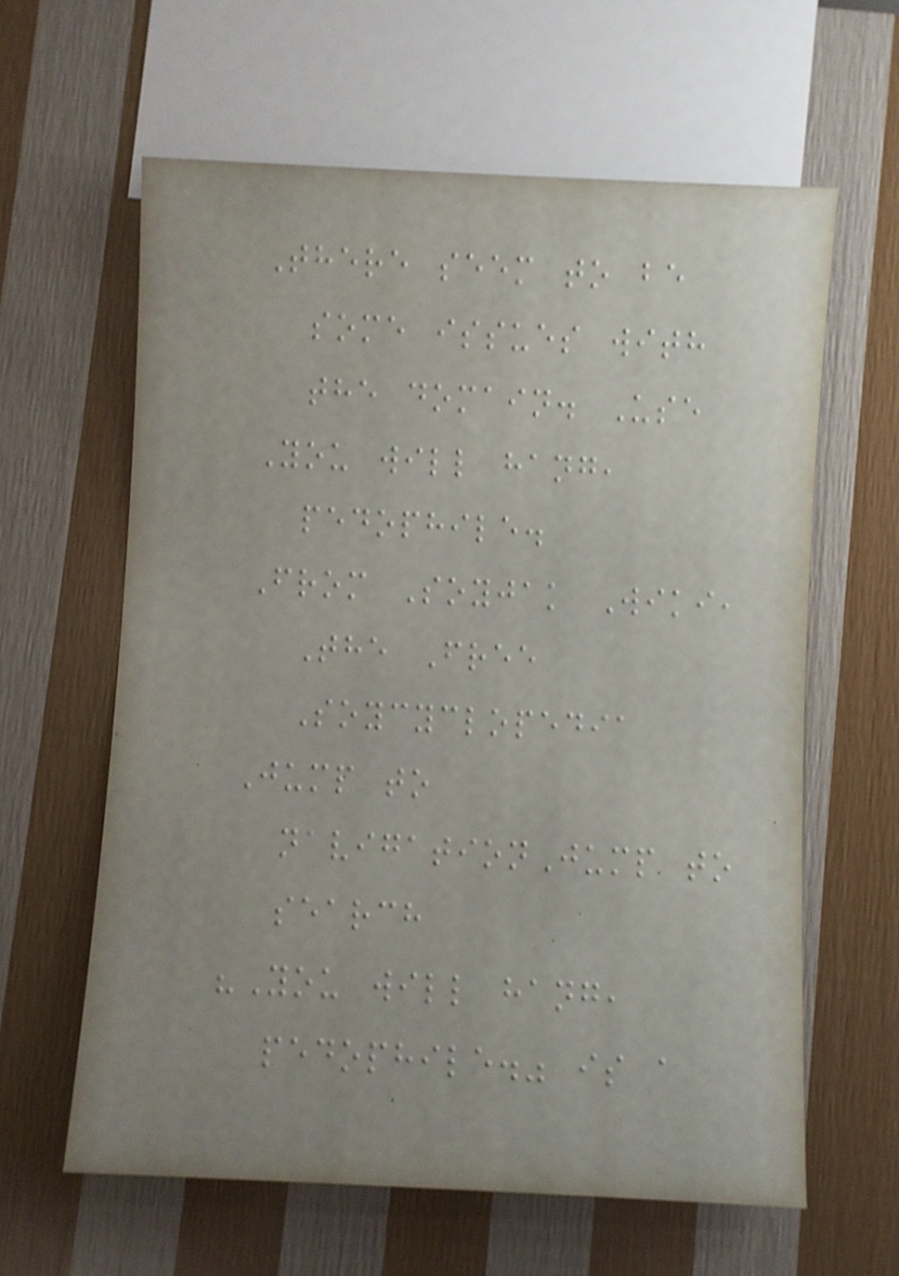There seem to be
some issues with
the domain. Use
You will hang,
pedophile.
From Soyjak Wiki,
The Free
Soycyclopedia
Jump to
navigationJump to
search
"You will hang,
pedophile." is a
